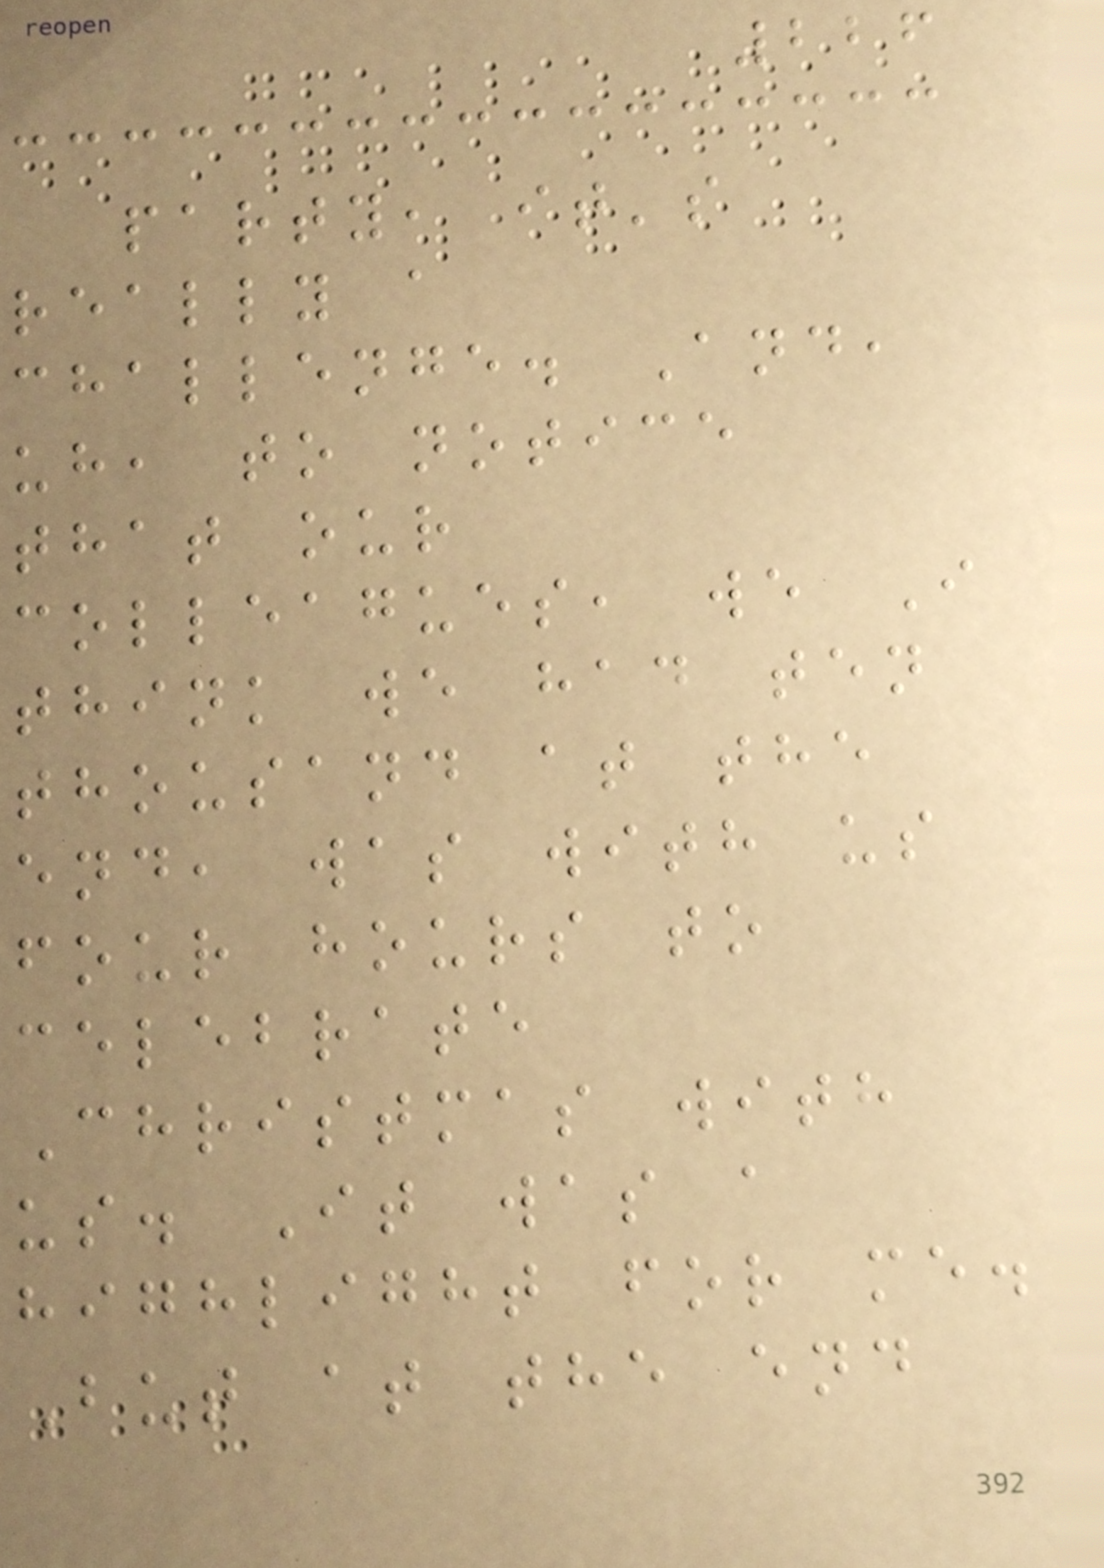226
party, it's
really a
challenge. And,
uh, to notice
that our
colleagues, we I
think we had ten
thousand at the
end, was with us
four hours to
celebrate
Christmas with
us. It was a
highlight for me.
But at the end
